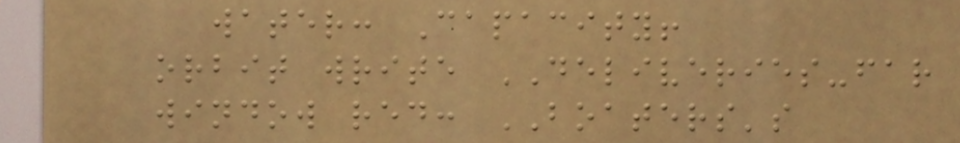water: Capacity!
orbit write DELIVERIES-far
window red: BOATERS's
